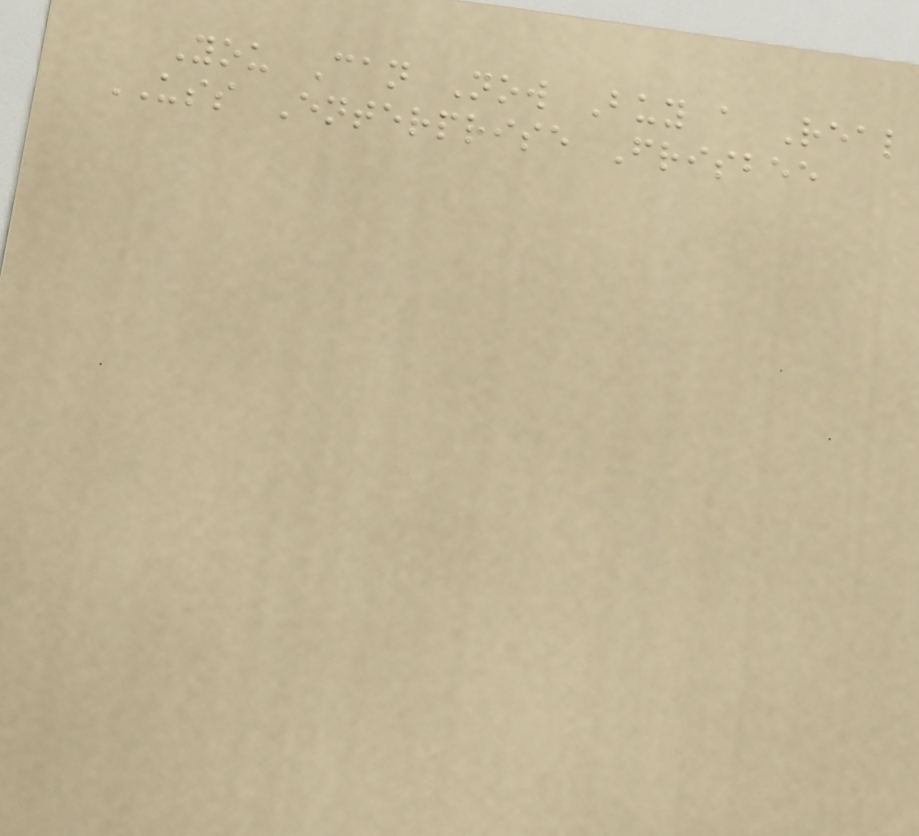You Can Now Buy a Real
USS Enterprise Frisbee
